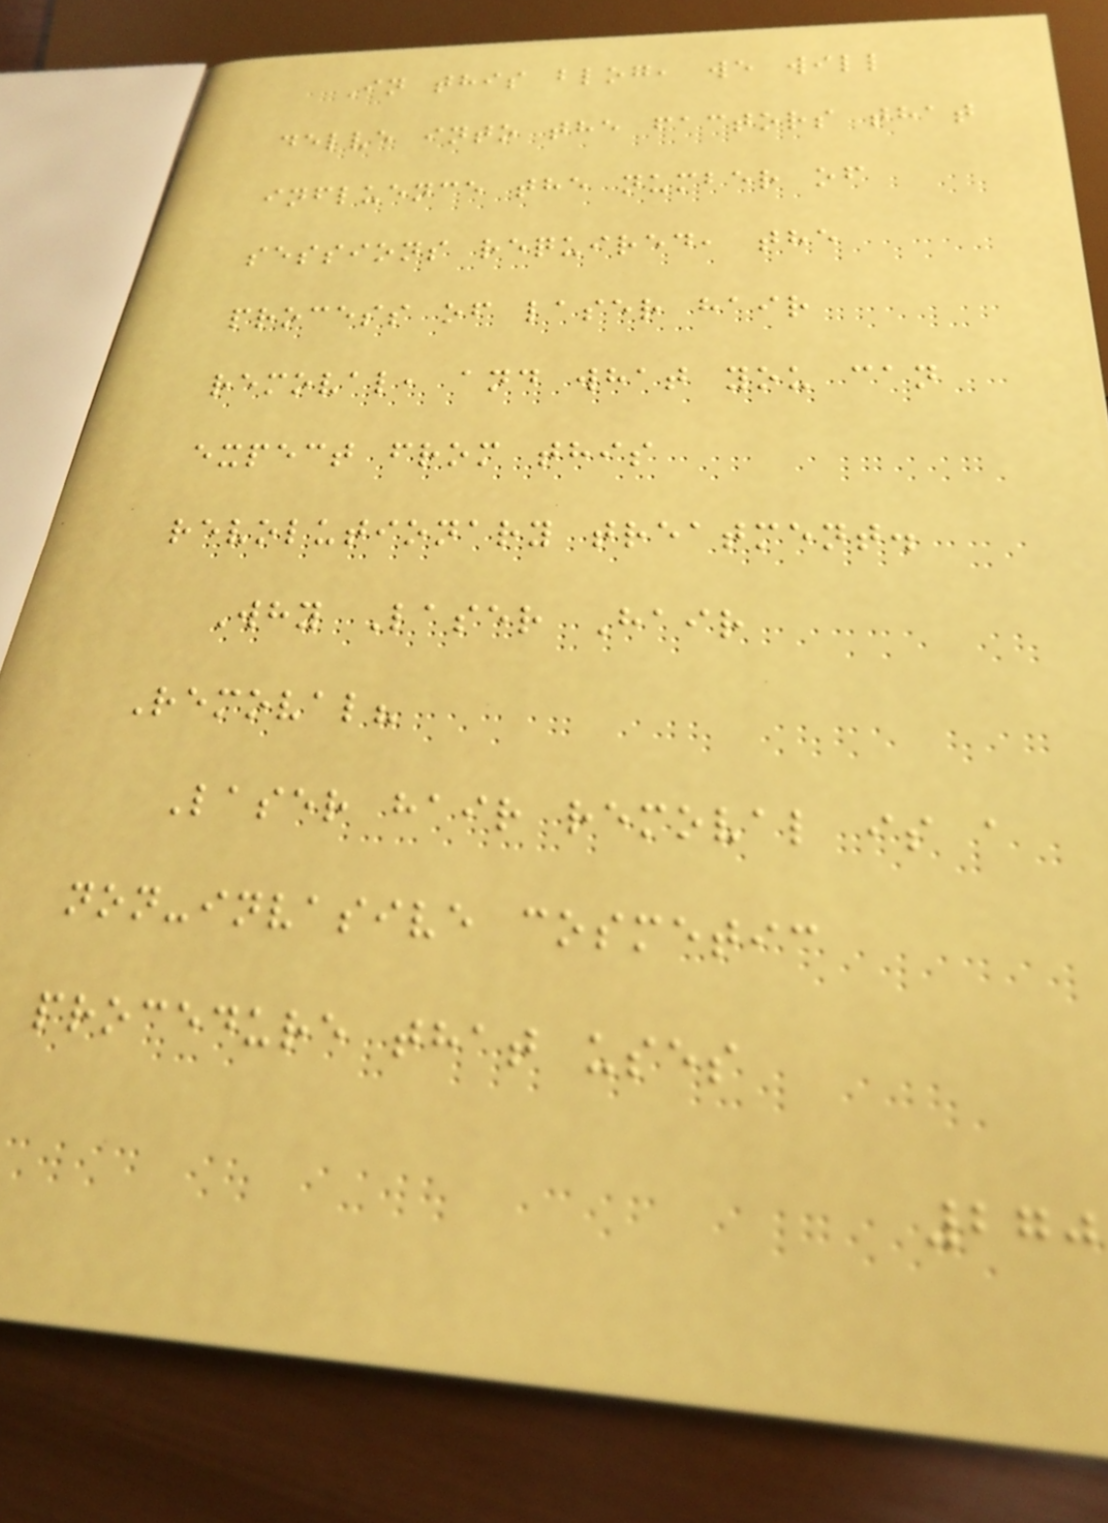In this blog, we will
delve into the factors that
influence the number of
sessions required, the
process of laser hair
removal, and what you can
expect from this
revolutionary treatment.
Why Laser Hair
Removal?
Laser hair removal is a
non-invasive cosmetic
procedure that uses
270
